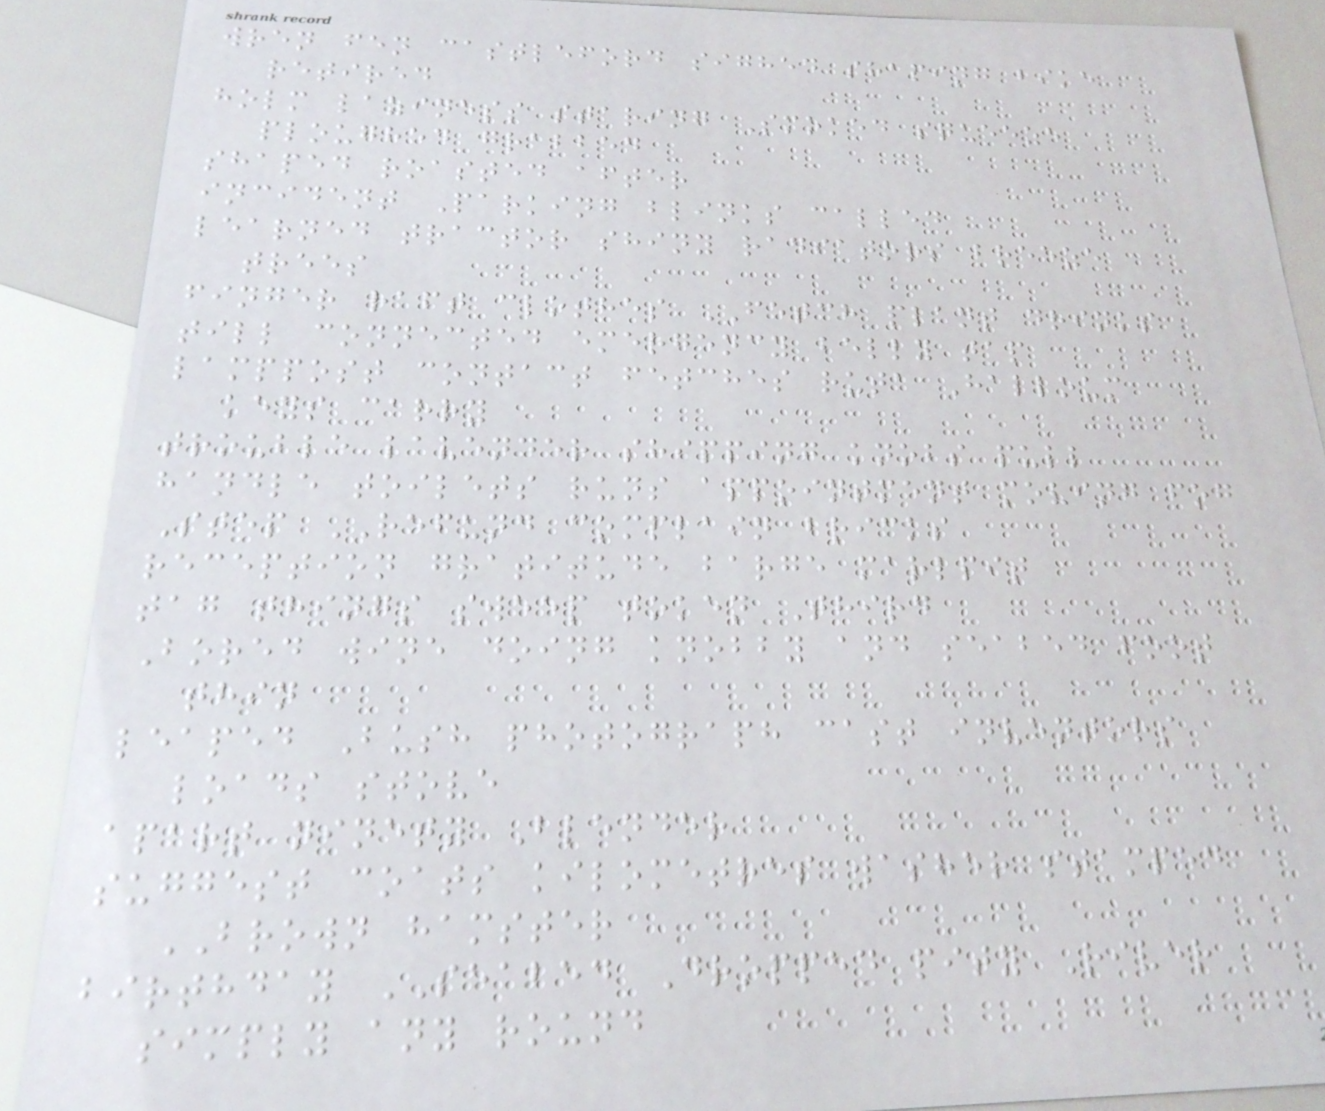wren fen castleford sighed shaping bike
retired
holm laziness staring Smoked squeeze
ploughed grabbed
shaped roasted after
incident Parking blinks called
learned tractor shiny radiators breeze
trees
finger raft clothes FETCH plant drinks
till connected emergency belly tap
lamppost contact fetches ruta Halloum
keys carry
trouble lavender shipping knobs pull
handle toilets runs appointment moving fog
Step REFUND complain bricks
reception gratitude barge marlpit
tag things sweep token Third
Bored wine doing knobby and seabed foot
thin
leaped Bush photograph cast inventors
loads stove
apart ninety Blender
suggest coats kilometres washer stamped
BROWN hamster
birthday SEABED Dropped pity River
simply any round
